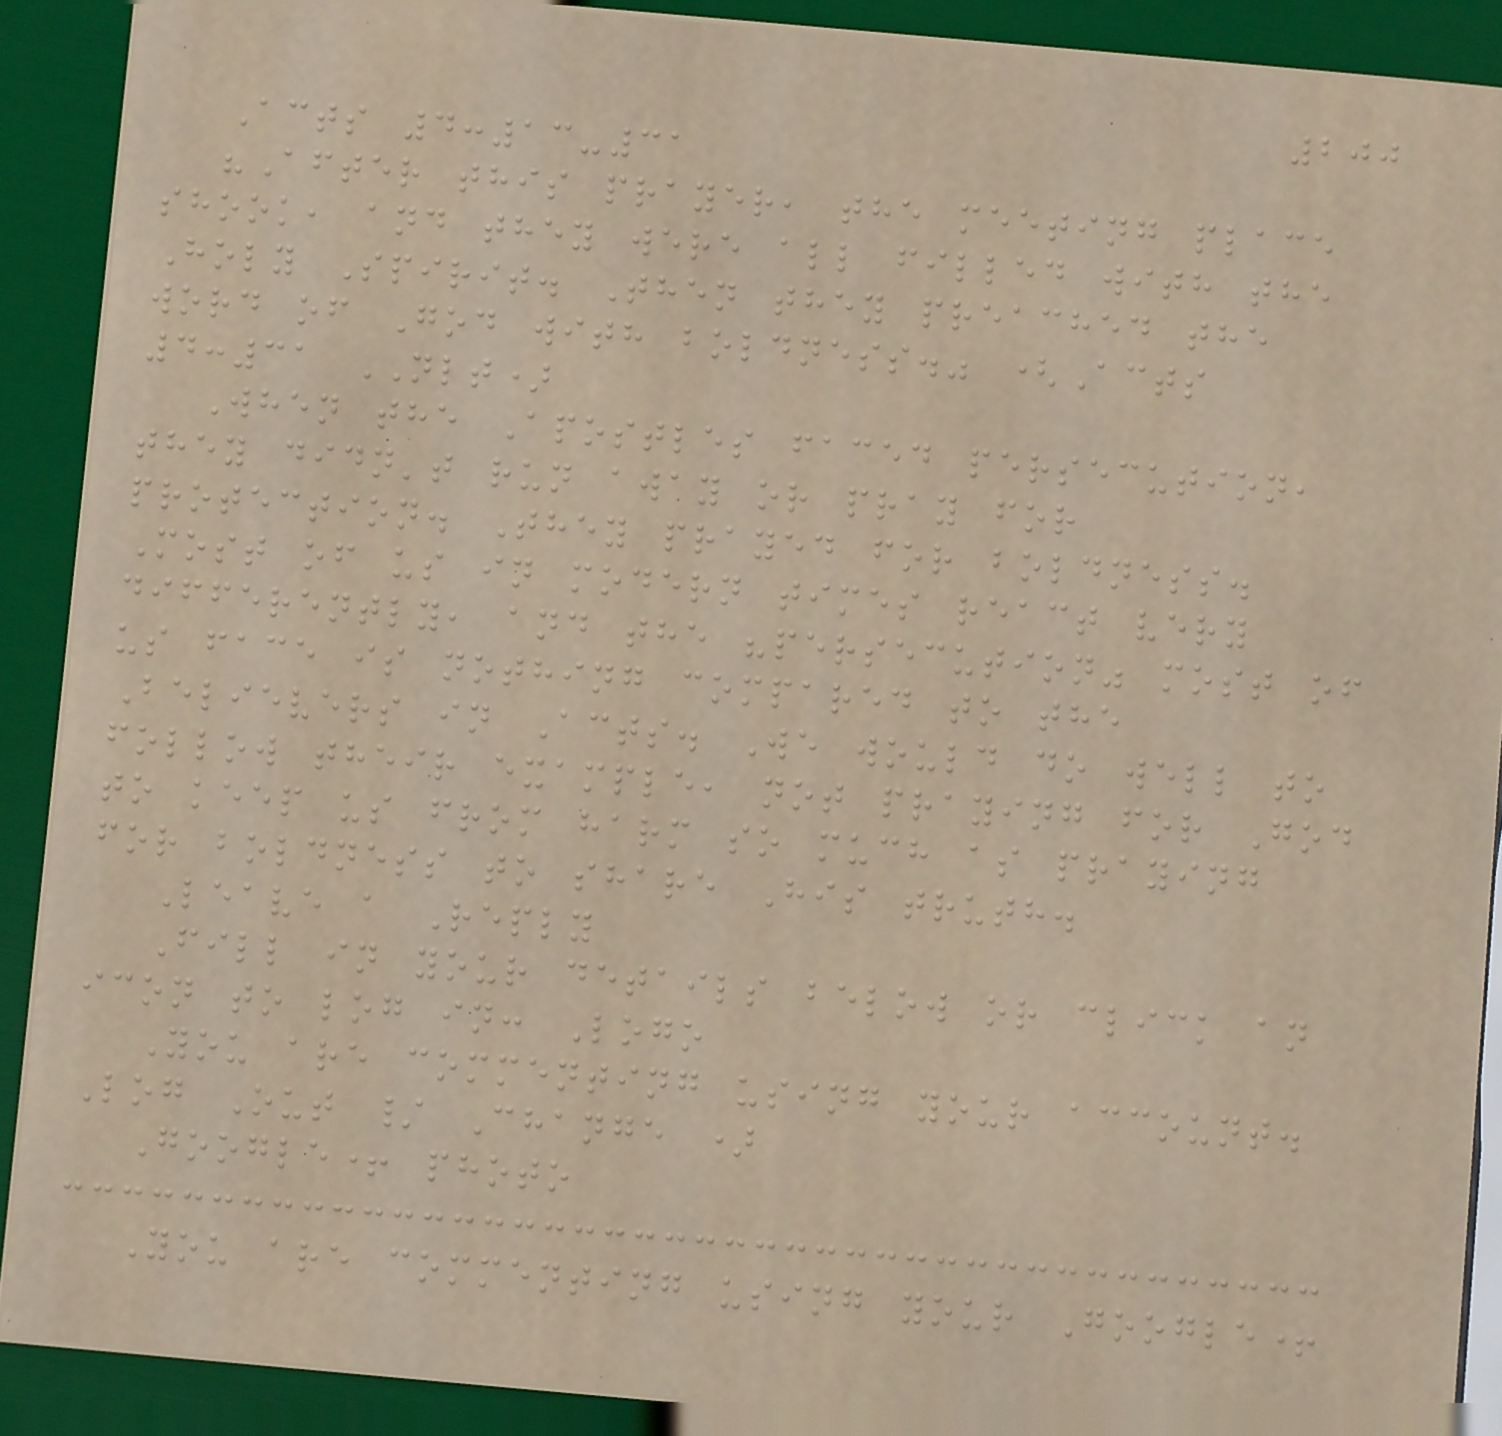200
Acts 4:13-31
"After this prayer, the meeting place
shook, and they were all filled with the
Holy Spirit. Then they preached the
word of God with boldness." (Acts
4:31 NLT)
When the Apostles faced persecution,
they didn't run away or pray for
protection. They prayed for boldness.
Most of us in modern times react very
differently, and the "persecution" most of
us face is nothing compared to the
Believers in Acts. We would do well to
follow their example, not praying for God
to keep us from harm so much as praying
for boldness to share His truth.
Leave a Reply
Fill in your details below or click an
icon to log in: Logo
You are commenting using your account.
Log Out / Change )
Google+ photo
You are commenting using your Google+
